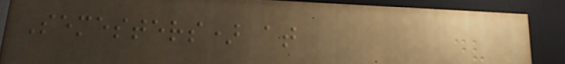Semesters) at
